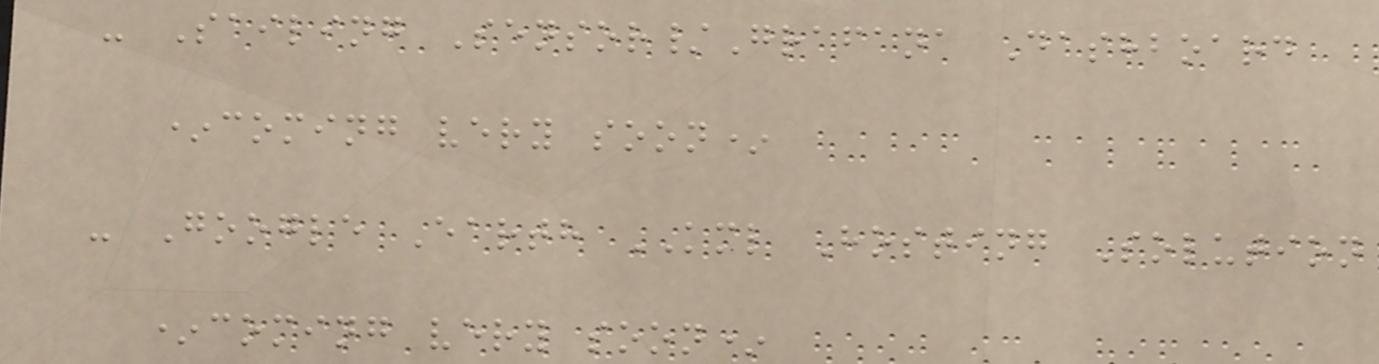- Sailing Sensor/Grafana Dashboard
*coming very soon*
- Google Earth KML Hosting Solution
*coming very soon*
